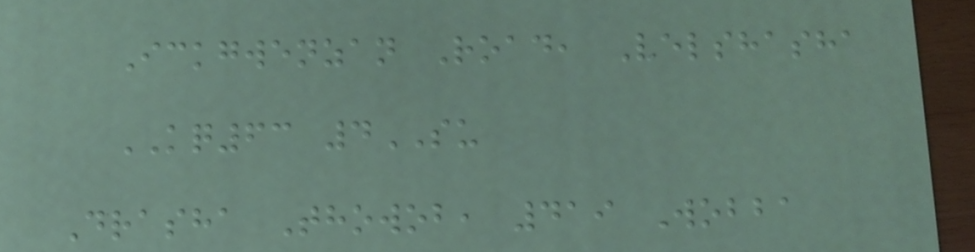Ickgwenzan Road, Velshasha
KQ63 4SU
Drasha Thowob, 419 Wobba
